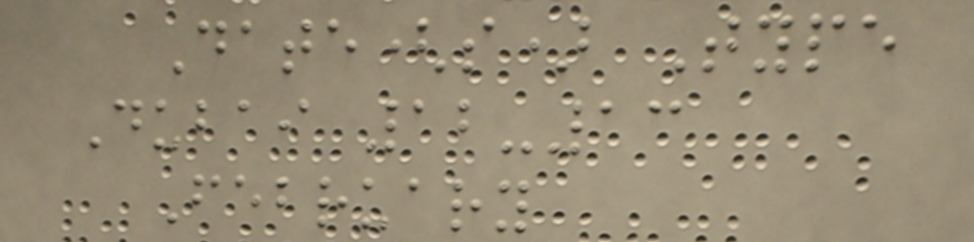Date(s) Type
Dubai 12-13
February
